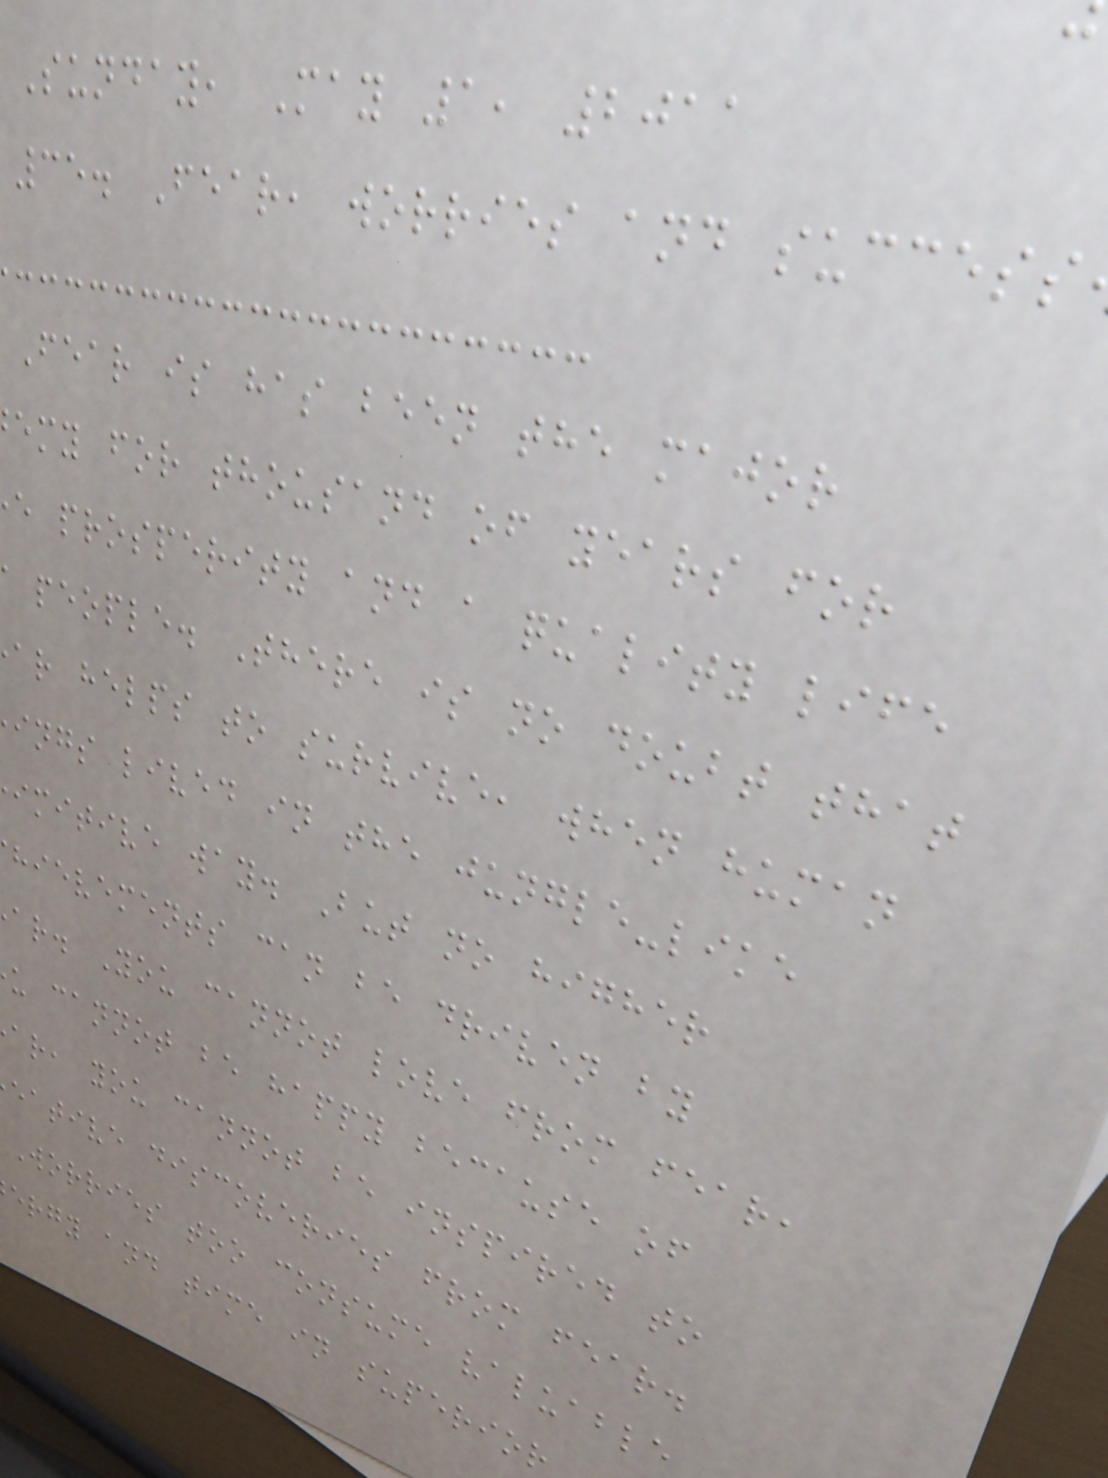Sunday, May 1, 2011
35. Fear, worries and success
Fear is has been the major
emy for thousand of years for
e prosperity and a quality life
people. There is no doubt that
ar helps to survive, when human
ings lived in the jungle-like
imitive way. But no higher
hievements can be driven by
ar. You cannot love from fear,
u cannot be happy because of
ar, you cannot be inspired to
eative discoveries from fear.
Worries too consume valuable
ergy and time in superior
